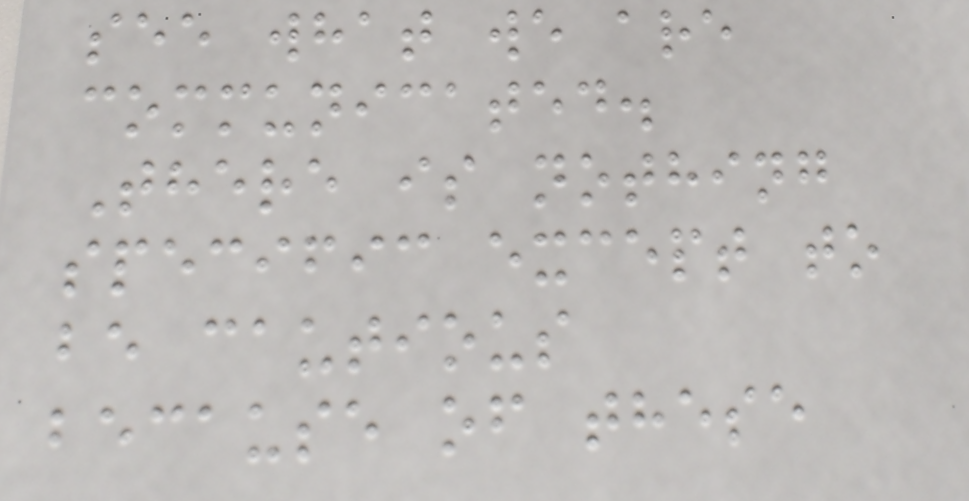see what we are
communicated.
There is nothing
specific except to
be cautious
because of these
